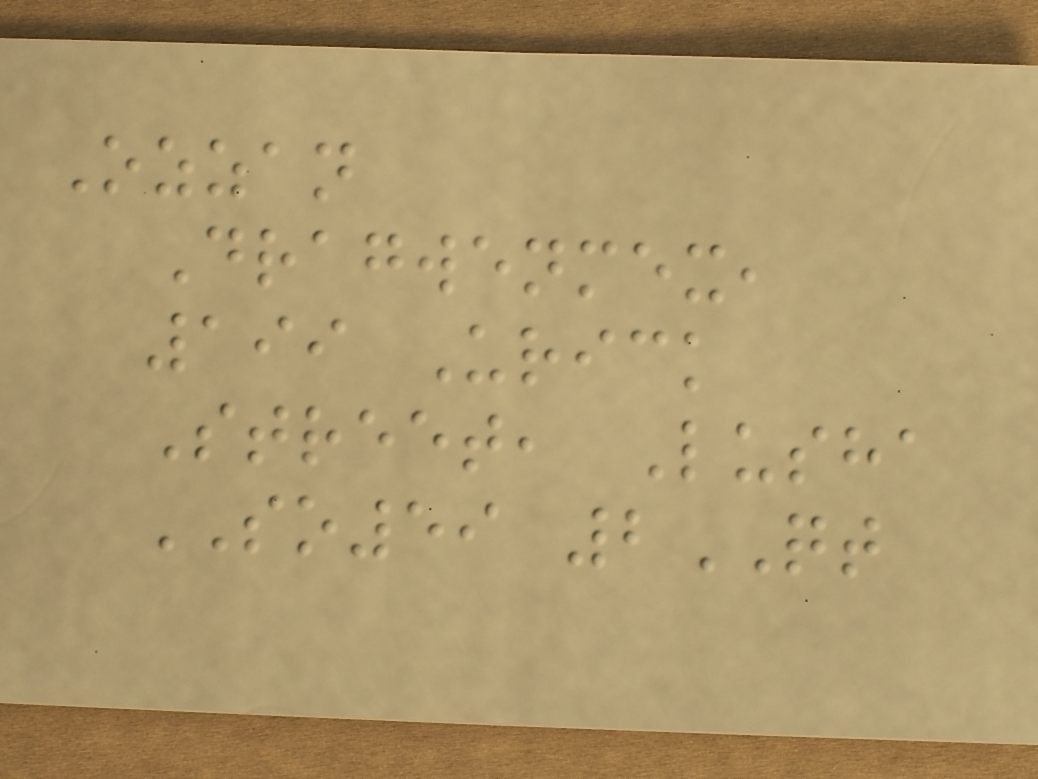Ozzan
Dragwenmex,
199 Urick
Street, Lusha
SO59 2QT
